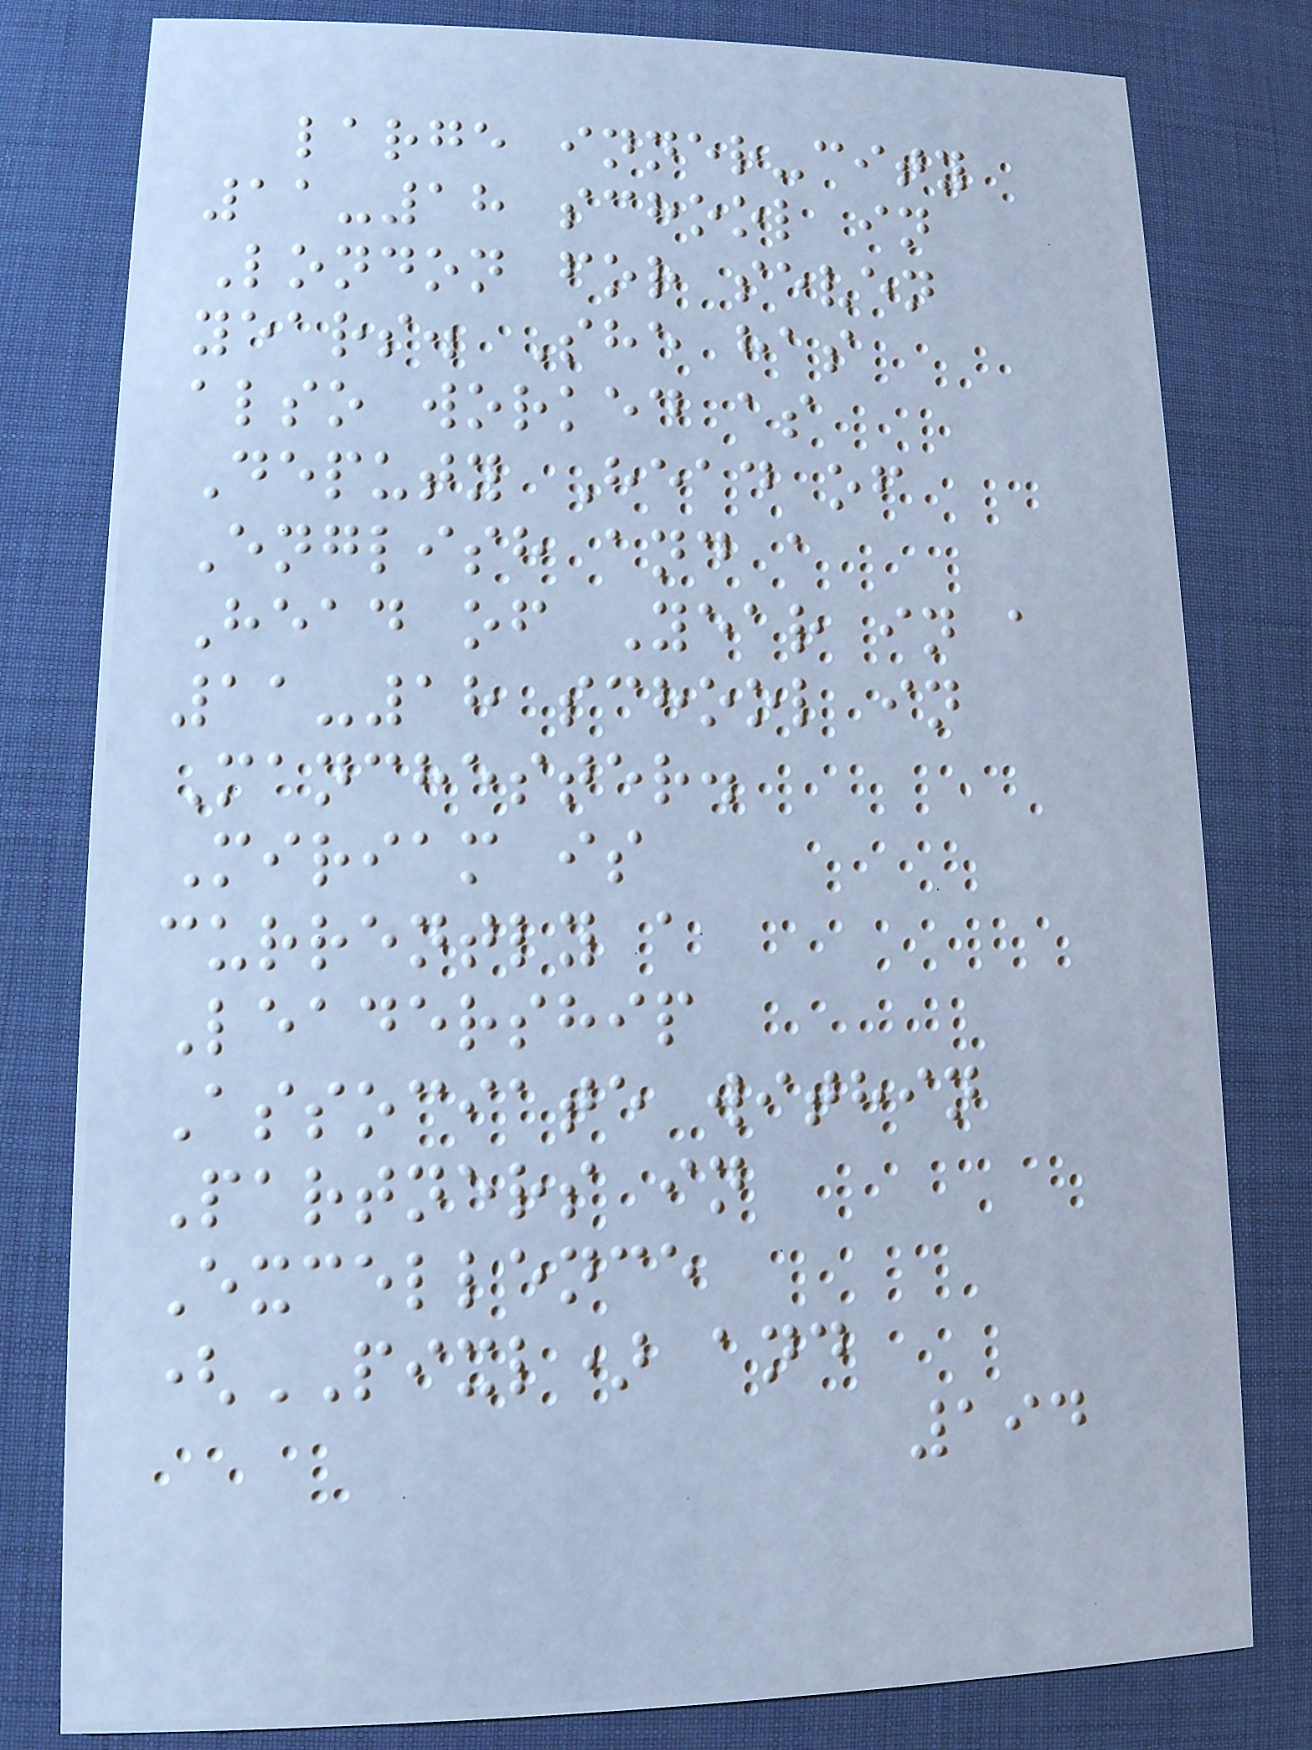large inner-city
11-18 school in
London for seven
years. She has
also worked as
Deputy Head of
English and a
Head of Year in a
11-18 school in
Manchester.
Miriam is
currently a
Leadership
Associate within
Partners in
Excellence
(PIXL) and
194
